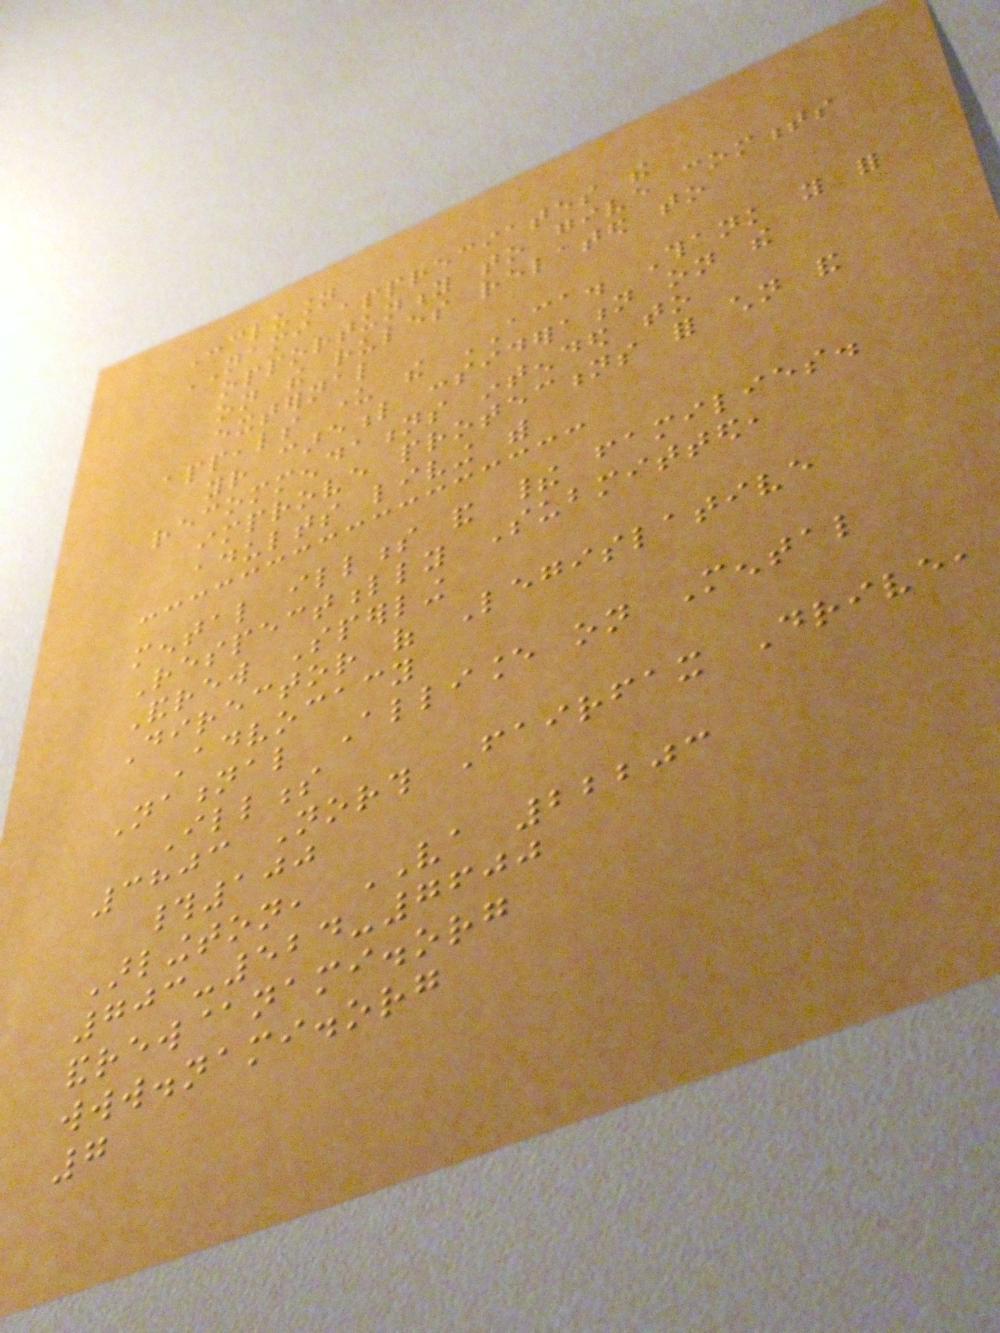Conclusion
NAMI appreciates the
opportunity to give comments
on the rules related to
external
appeals under the ACA. Thank you for
your careful consideration on the
recommendations intended to
improve protections for children and
adults living with
mental illness and their families.
Respectfully Submitted,
Andrew Sperling
Director of Legislative
Advocacy
National Alliance on Mental
Illness
3803 North Fairfax Drive,
#100
Arlington, VA 22203
703-524-7600
andrew@nami.org
www.nami.org
7
